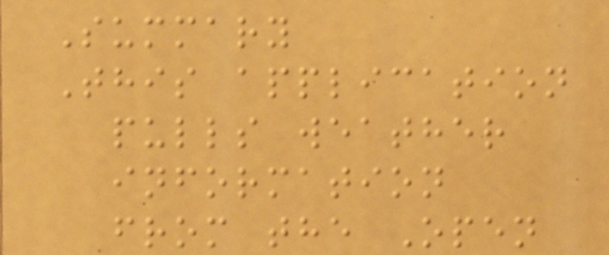Summary
This application
pulls weather
information
from the Open
